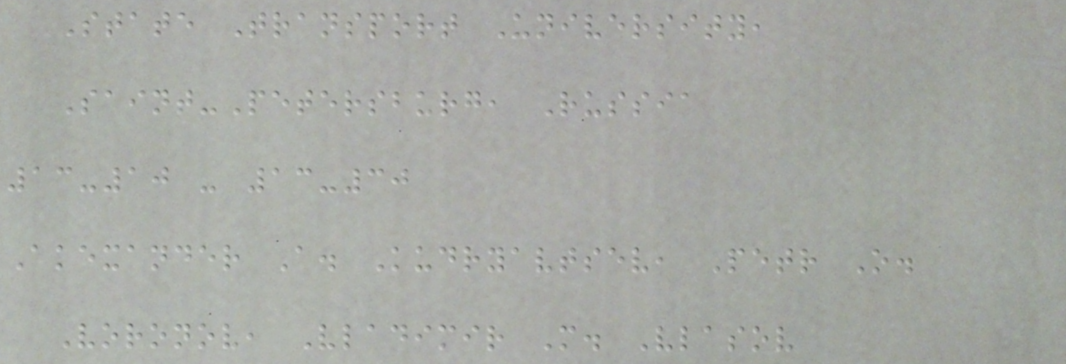State Transport University,
Saint-Petersburg, Russia
13-10 - 13-30
Akexander A. Kudryavtsev, Petr O.
Voronov, Vladimir M. Vlasov
